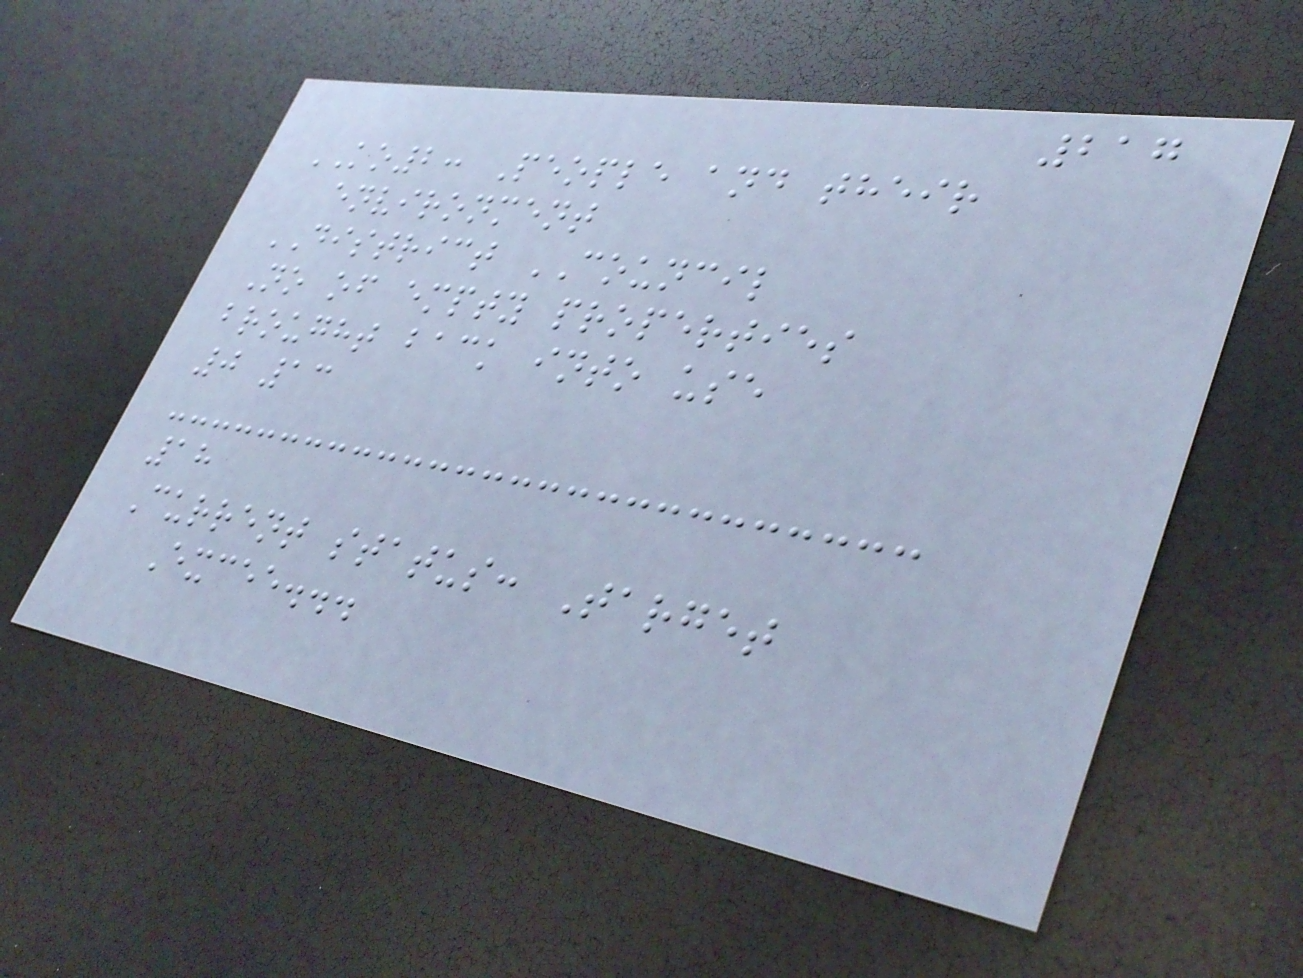217
KO2: People and their
environment
DISTRICT COUNCIL
No of empty properties
brought back into use
0 13
18
Current status: Target
Excee...
